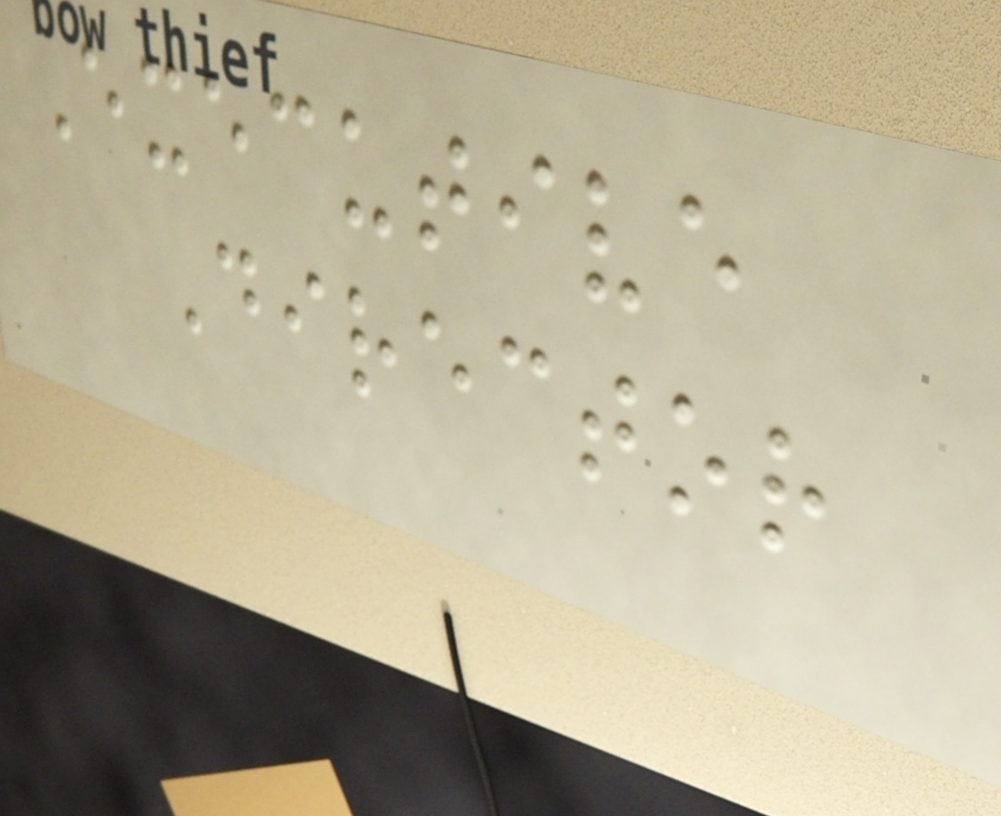Executive
Director
